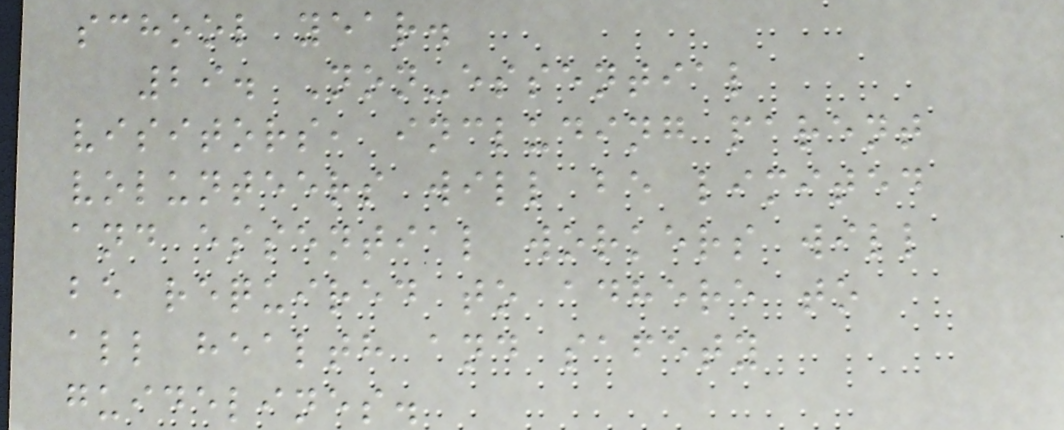school year.
29. Non-essential
visitors, including parent
volunteers will be limited
and essential workers will
be required to adhere to
all health and safety
guidelines.
